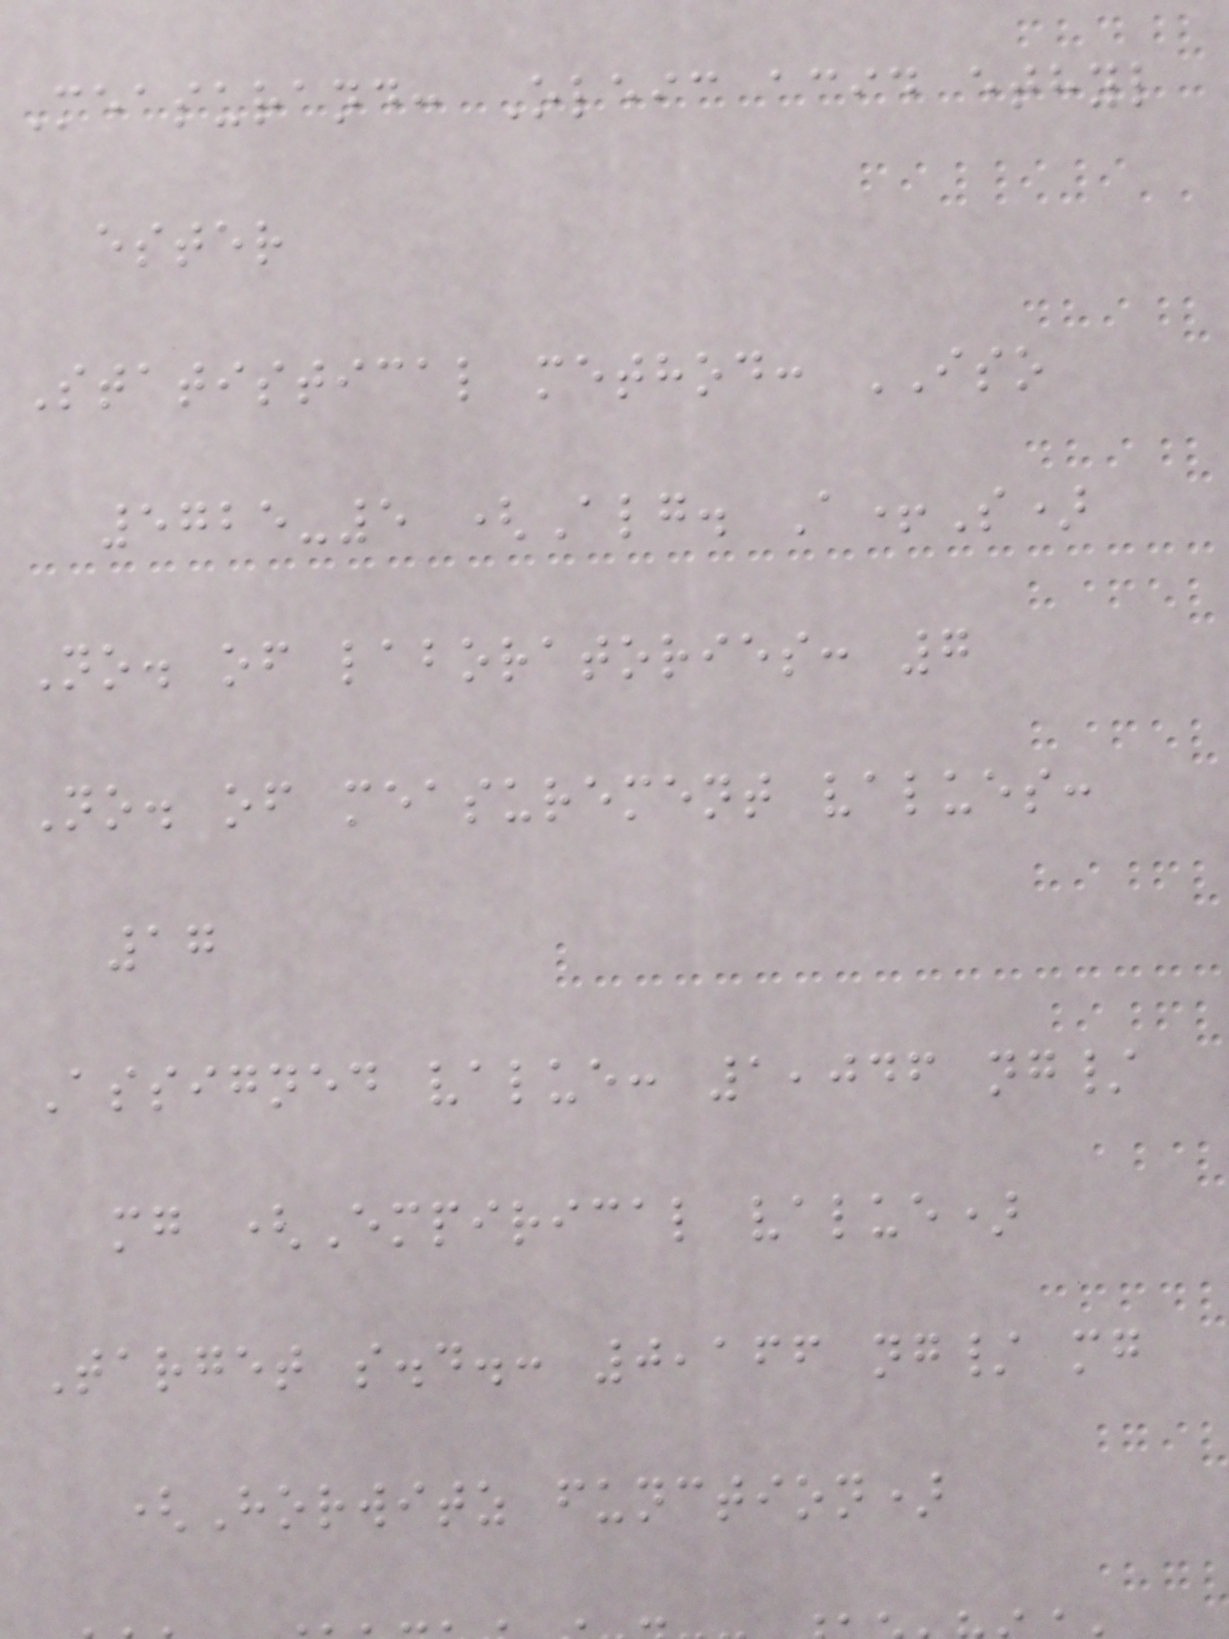Measurand: Oleic acid ethyl
ester
Statistical method: ISO
5725-5 (Alg. A+S)
No. of laboratories: 7
No. of measurement values:
17
Assigned value: 1,046 ng/
mg (Empirical value)
Target s.d.: 0,166 ng/ mg
(Horwitz function)
